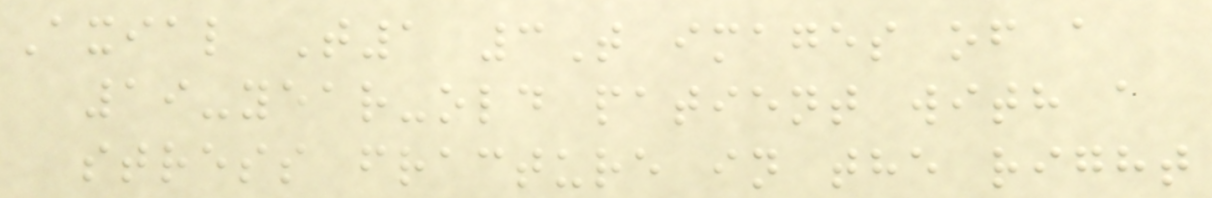Axial T1 3T images of a
19-year-old patient with a
stress fracture in the right
